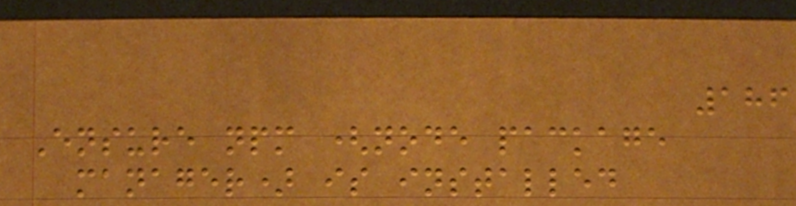186
Ensure npm (node package
manager) is installed
